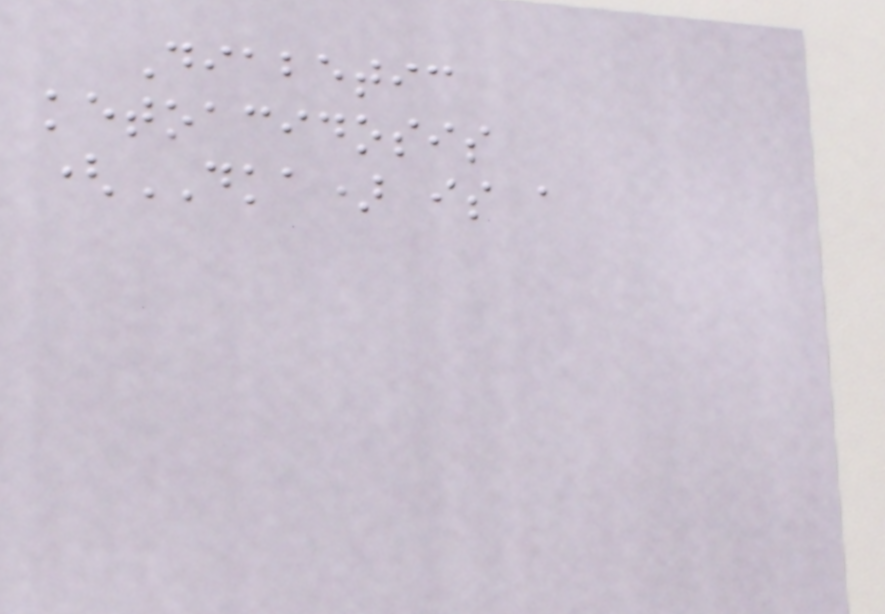Diabetic
ketoacidosis
(DKA) is a
